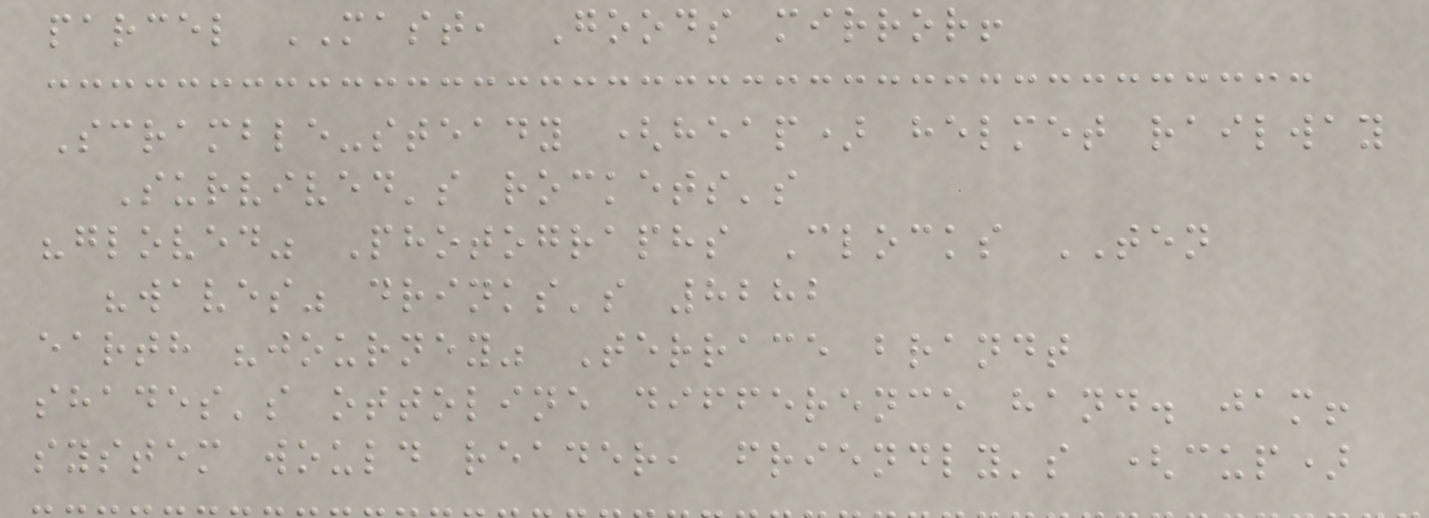parcel MAST, Goods mirror!
Scramble-steady (heap) helmet railway
Survived's rockets's
"gloved" Photographs Clocks TEN
"waves" drinks's 8282
earth "journey" Terrace brandt
shades's ottoline difference hand. jam!
system would reader, friendly's (cup)
